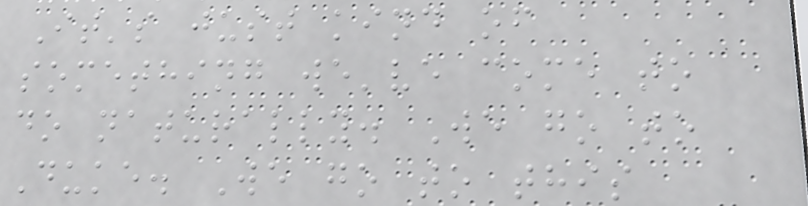It's just kind of
something we've come to
do naturally. We go to
Duke. We go to this
